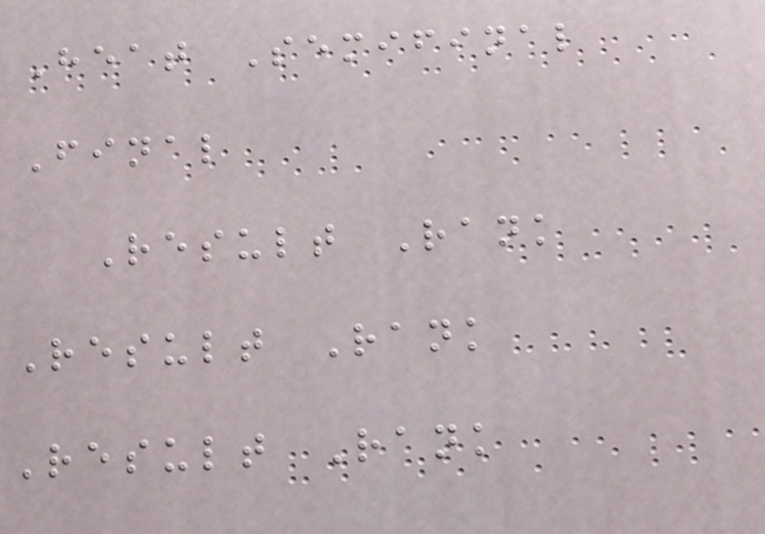Heat Semifinal
Final
Result Rank
Result Rank
Result Rank
